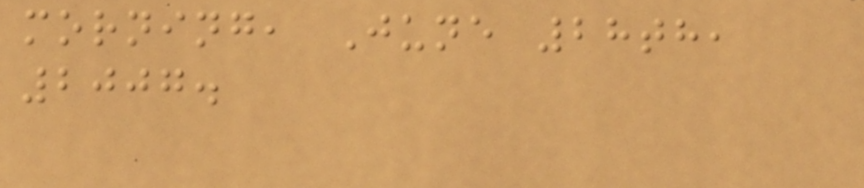morning, June 28th,
2007.
